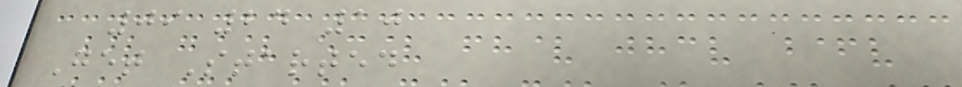09 24 10
Get Started
